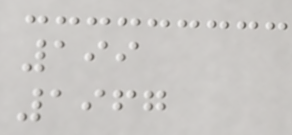199
1967
